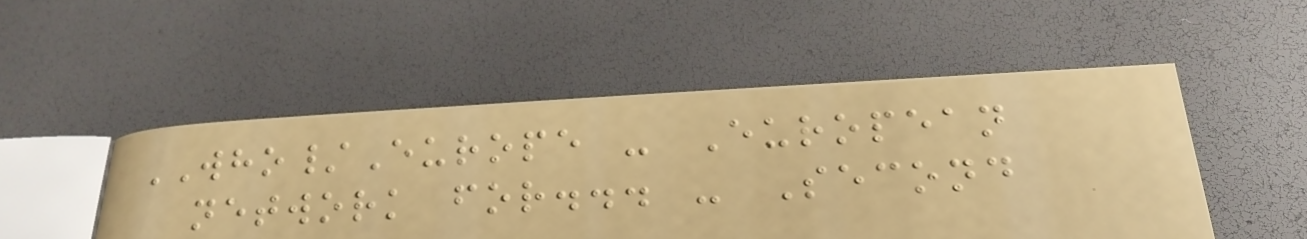WHO/Europe - European
network for... - Second
